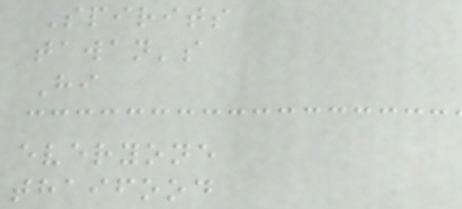Spirits
tawan's
Hi
everyone
thaifood
